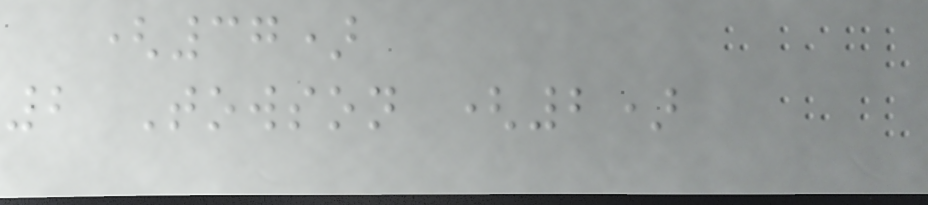(37)
2 Towson (2)
